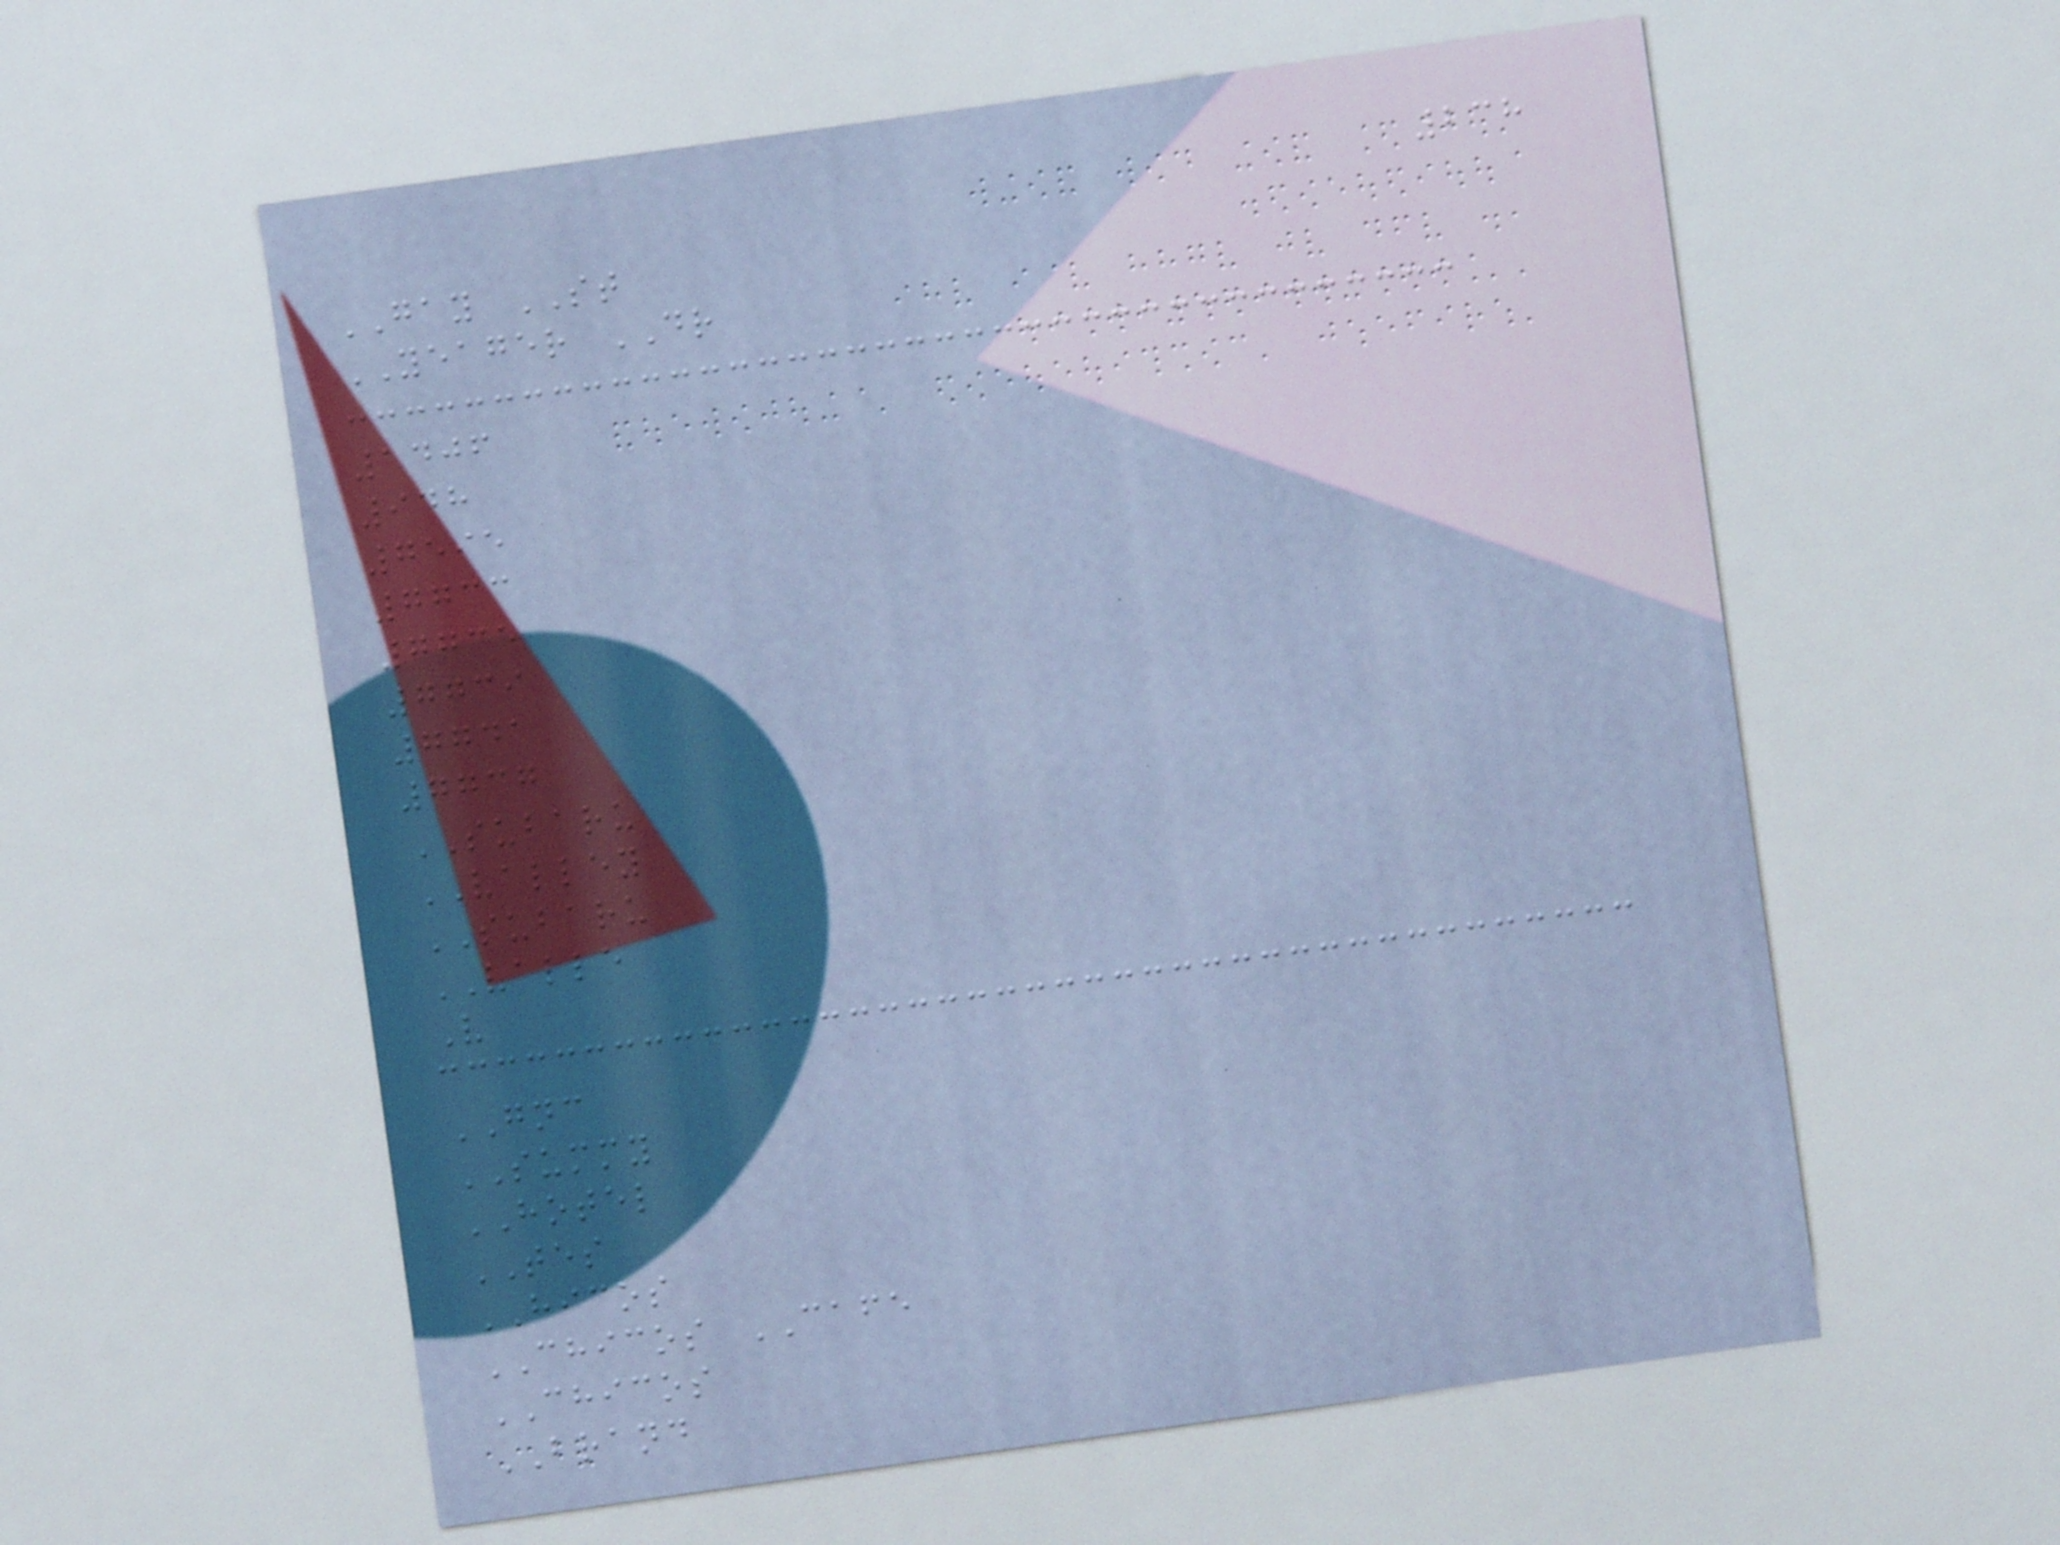238
GAY ST
YEAGER DR
1406
948
7595
7733
7735
7739
7741
7737
SUBARU
VALLEY
SUBARU
VALLE
V
GNC
SUMMY
HOTEL
TES
HICOS
CHICOS CAFE
CHICOS
BRAND
